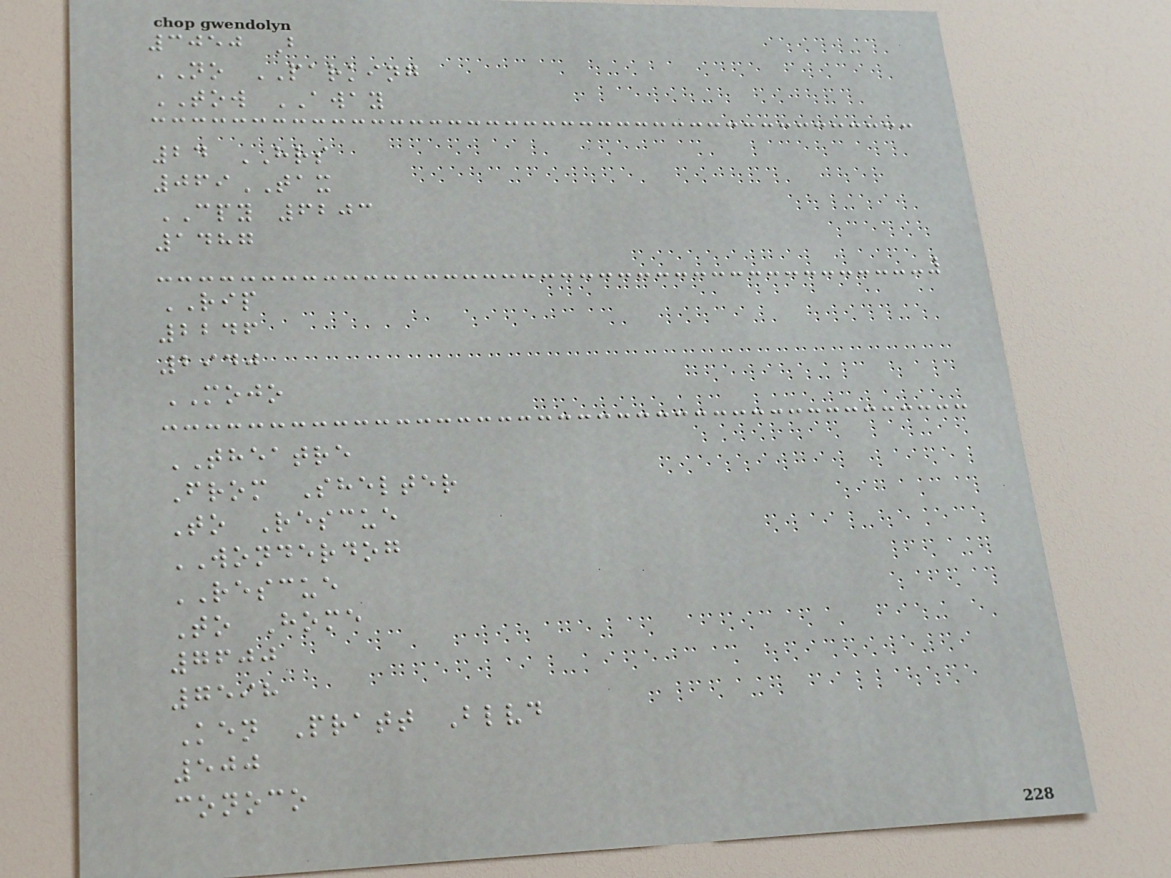3050 B
NO PARKING
TOW AWAY
24 HRS
069TAX
CPY 6203
1487
RIP
2246
2940
MOJO
THEATRE
From Shelter
To Rescue
WONDERDOG
RESCUE
To Home
7600
7598
Ken Pratt Blvd
500
conoco
